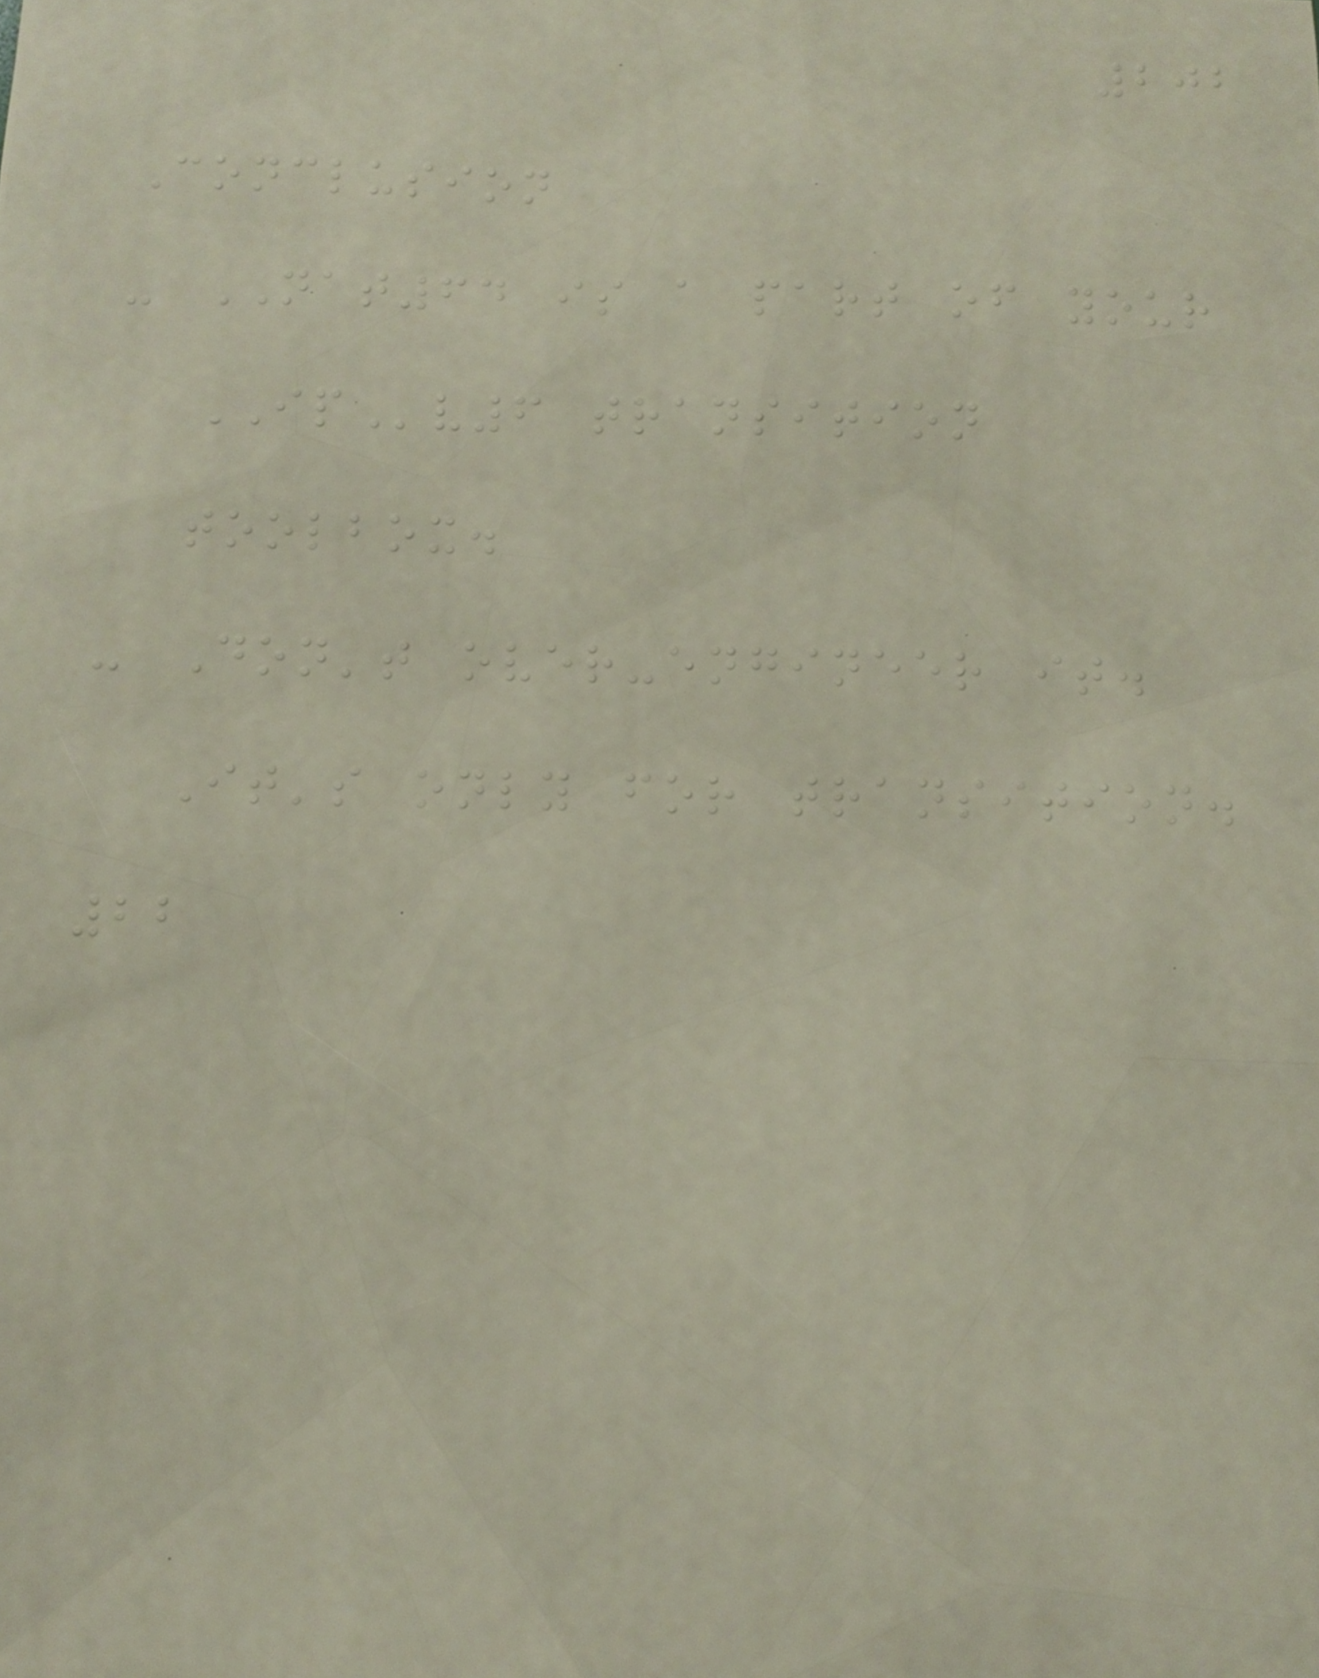202
Conclusion
- NAT64 is a part of your
IPv6 transition
toolbox.
- Don't over-engineer it.
It's only for transition.
22
